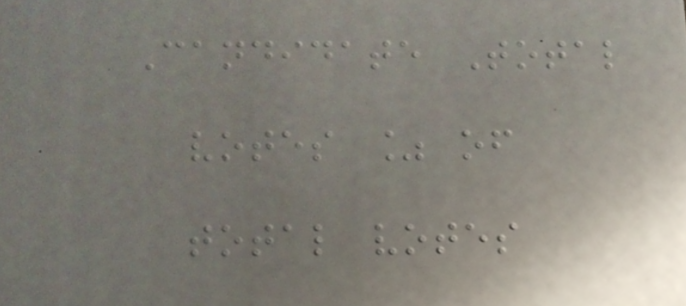Candidate Total
votes % of
total votes
